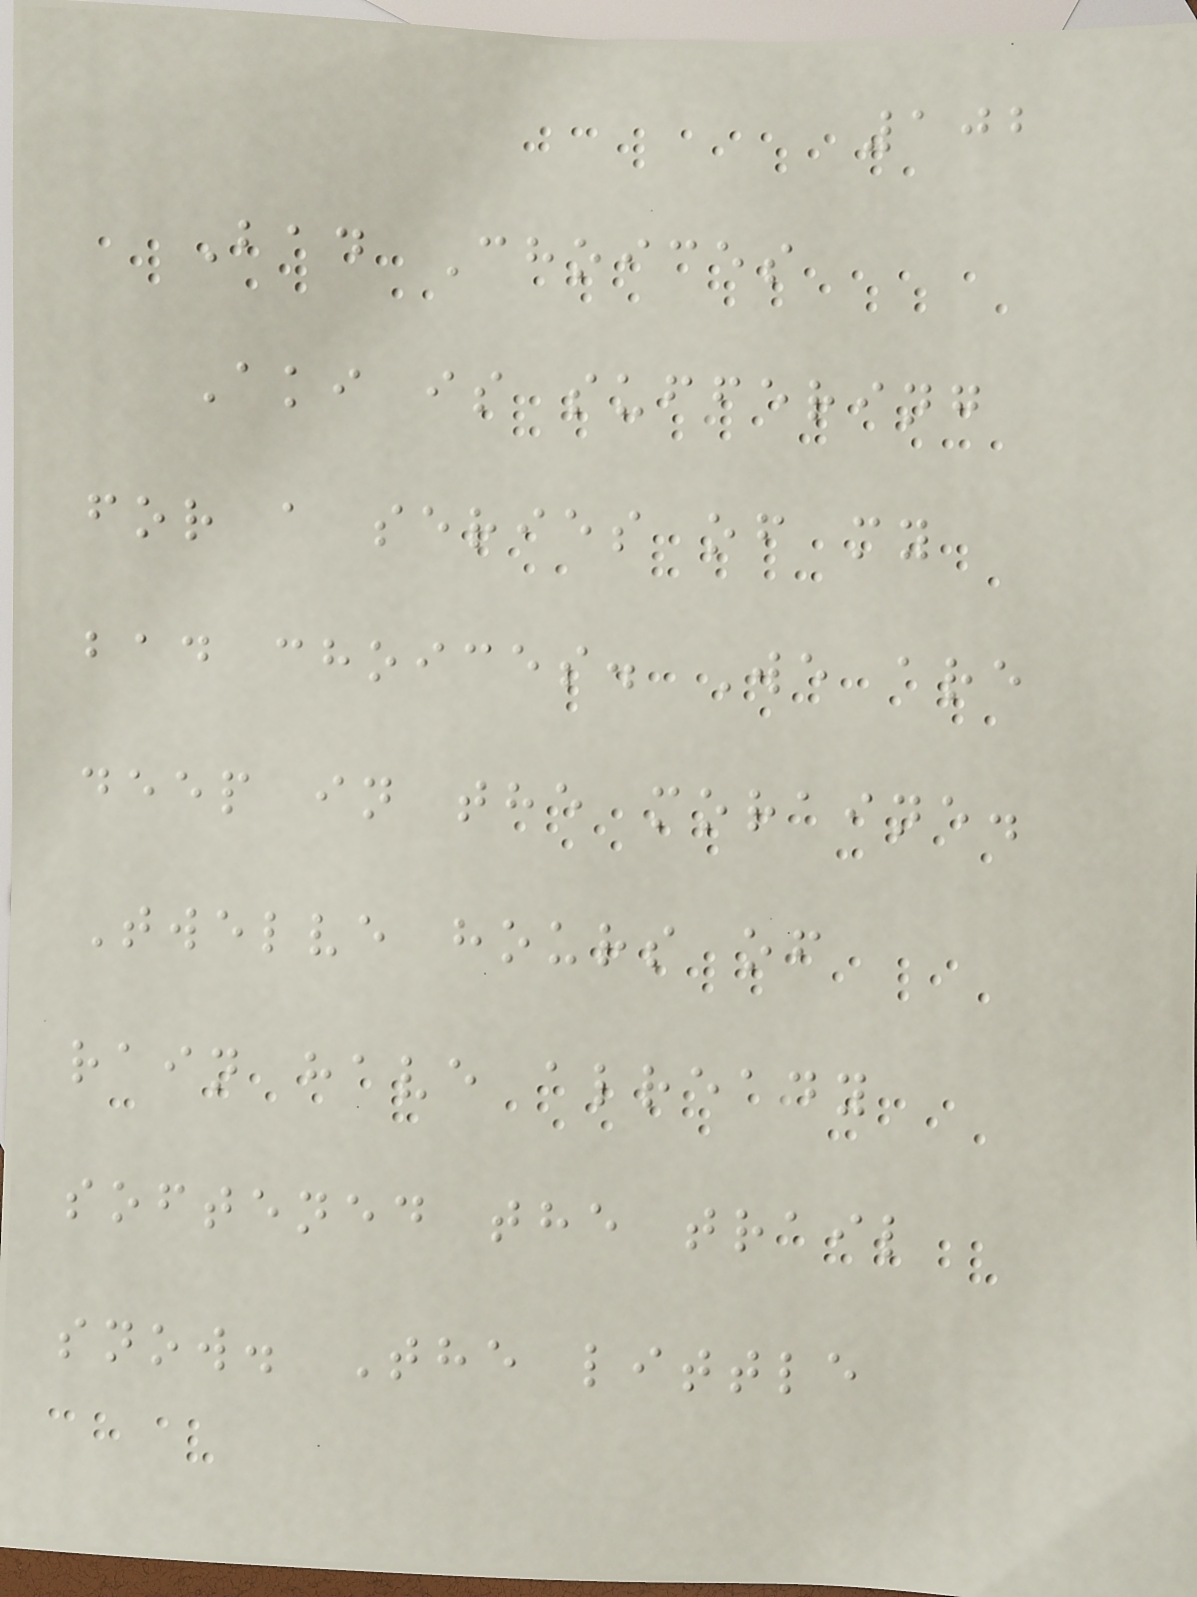102
Bad Choices
Aki is suffering
for a series of my
bad choices. We are
deep in the moraine.
Twelve hours of
rain have already
softened the trail
snow. The little
